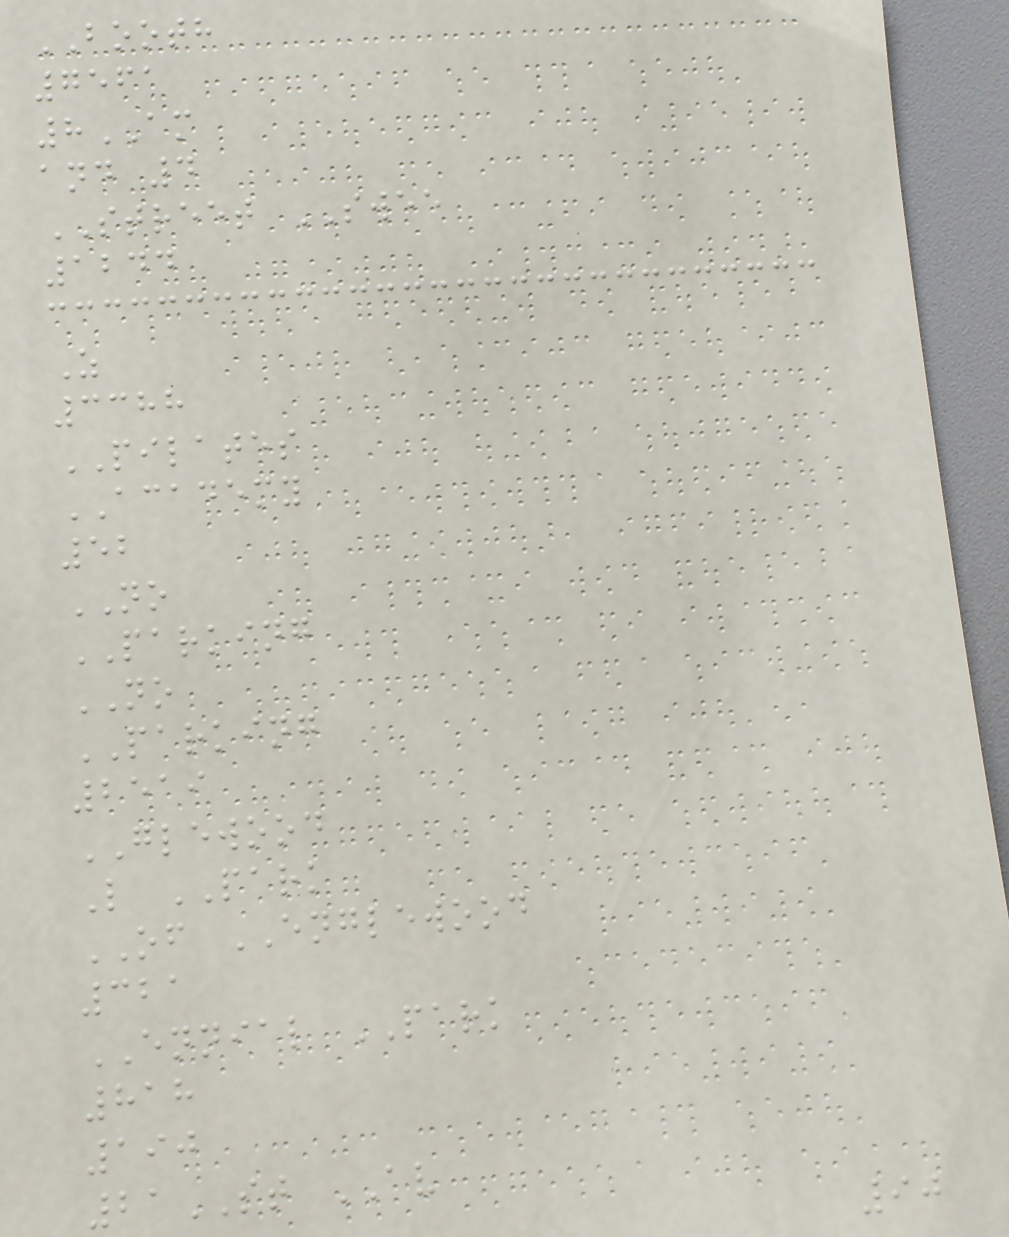BOOTH
7561
8AM
and 4
STREET SWEE
1244
Z
3388
PILATES
ACADEMY
52
NO
PARKING
NO
PARKING
2519
GLEWOOD
L PARK
OF ENGLEWOOD
321
ENNIAL PARK
818
190
21ST AV
90
